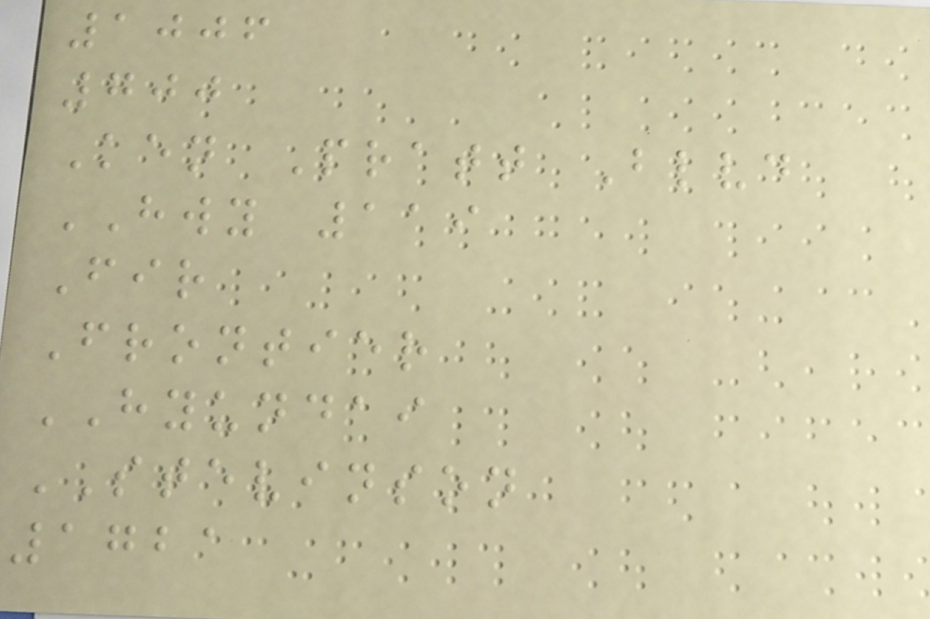1006
700
Ken Pratt Blvd
HWY 119
Fir
Frontier
HYUNDAI
STEVINSON
1721
